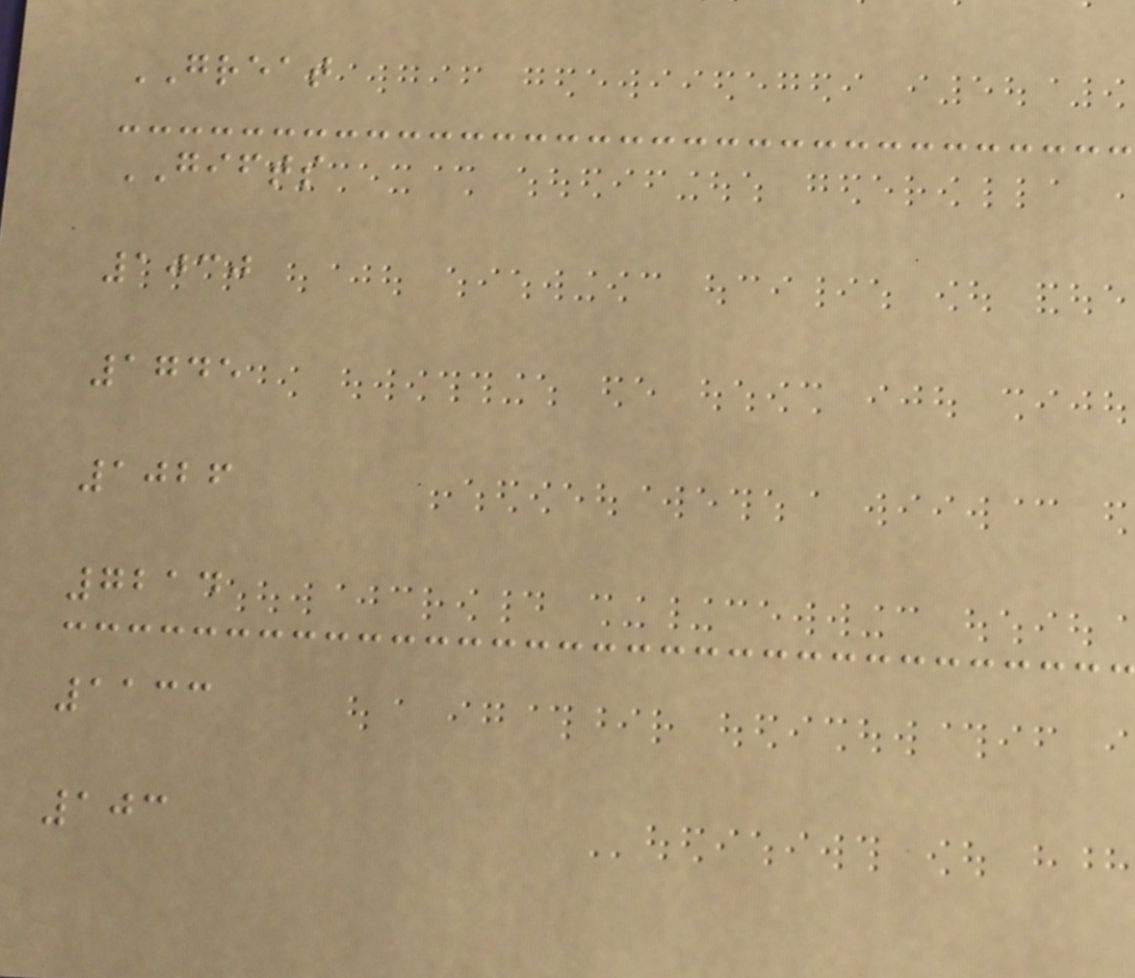GREAT
GIFTS
1030
1745
1026
7214
1133
103
